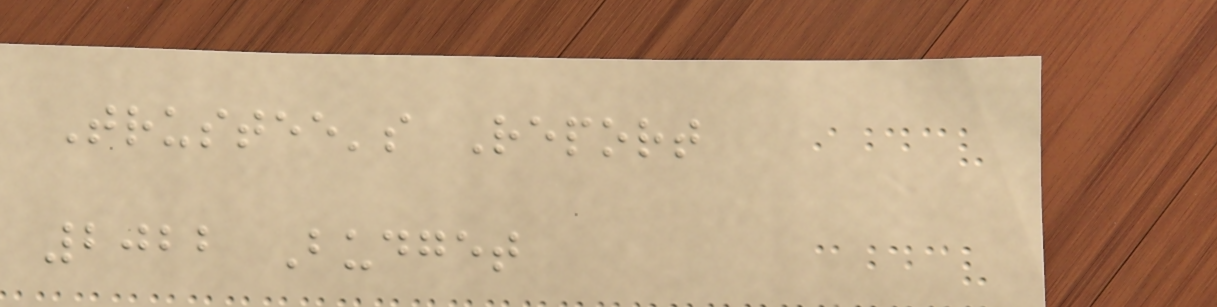Trustee's Report
2022 Budget
